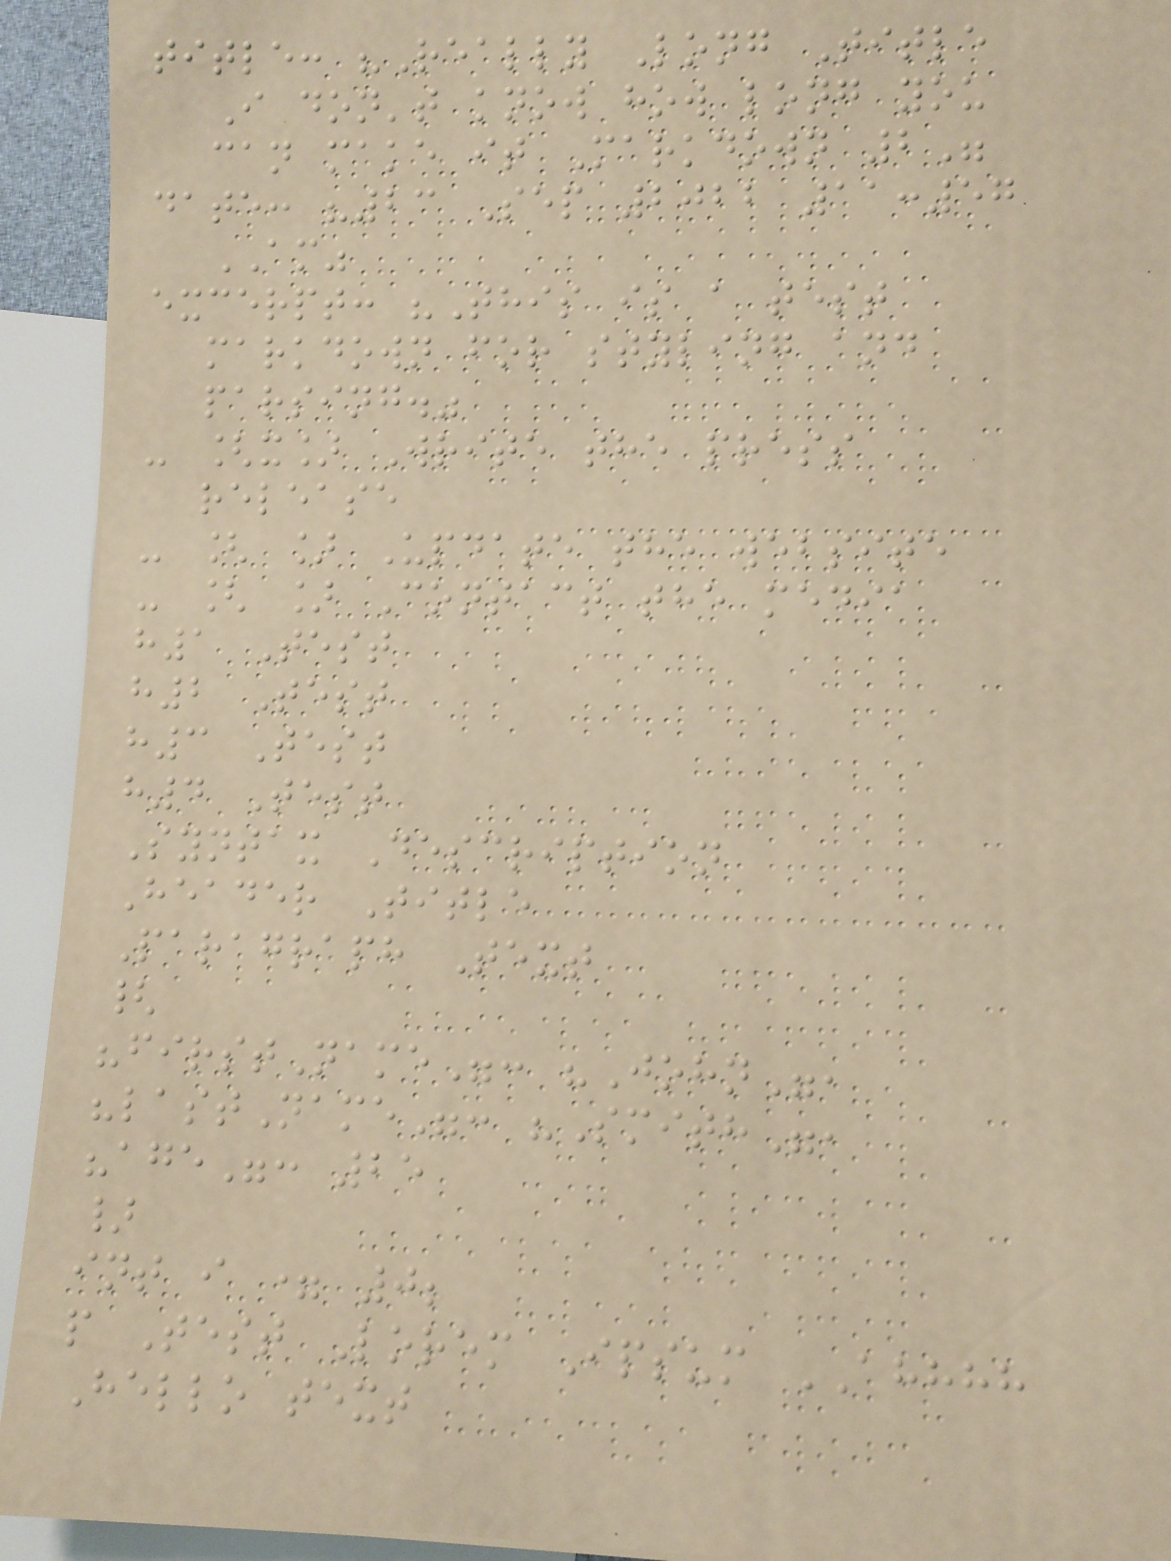title: "Really Long Title
I don't know how long you
can make it Markdown 2"
date: "23 Sep 2022 11:57
AM"
excerpt: "This is a test
markdown for styling and
parsing."
- [x] Write the press
release
- [ ] Update the website
- [ ] Contact the media
h1 Test
h2 Test
h3 Test
h4 Test
Syntax Description
Header Title
Paragraph Text
{
"firstName": "John",
"lastName": "Smith",
"age": 25
}
int i = 0;
p Test Lorem Ipsum AHHHH
Hello text
